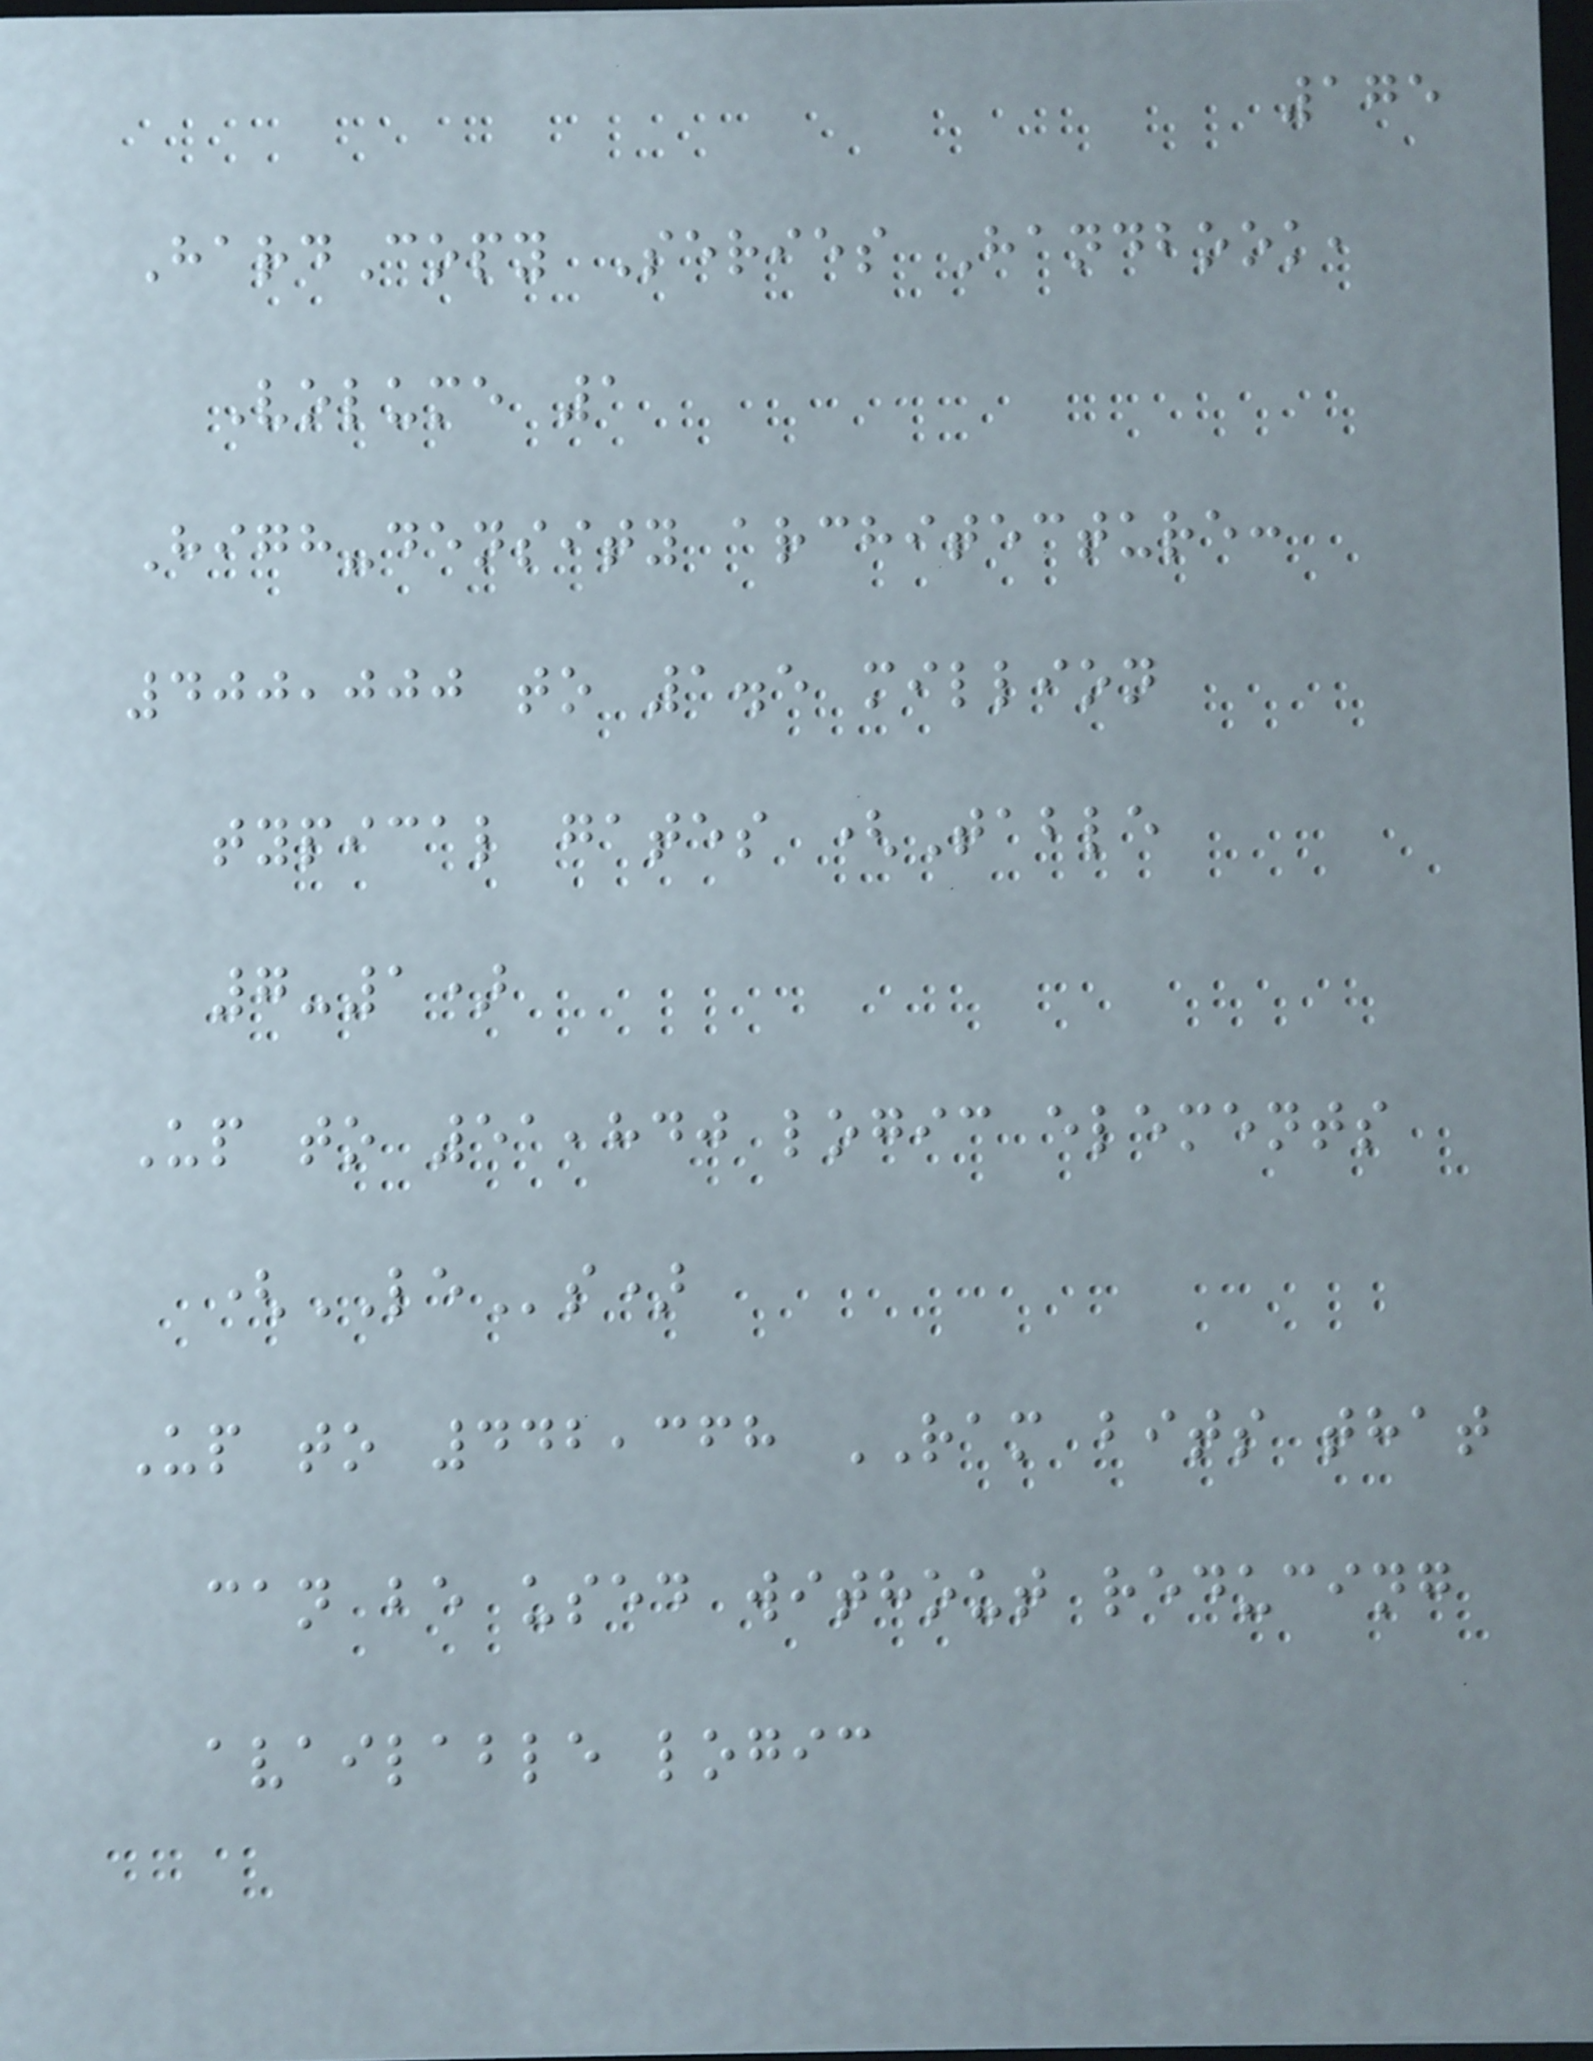175
HardCopy Series Handbook,
Volume 1
High-density architecture:
400,000 to 1.5 million
typical gates (Table
7-1)
Up to 51,840 logic elements
(LEs)
Up to 442,368 RAM bits that
can be used without reducing
available logic
